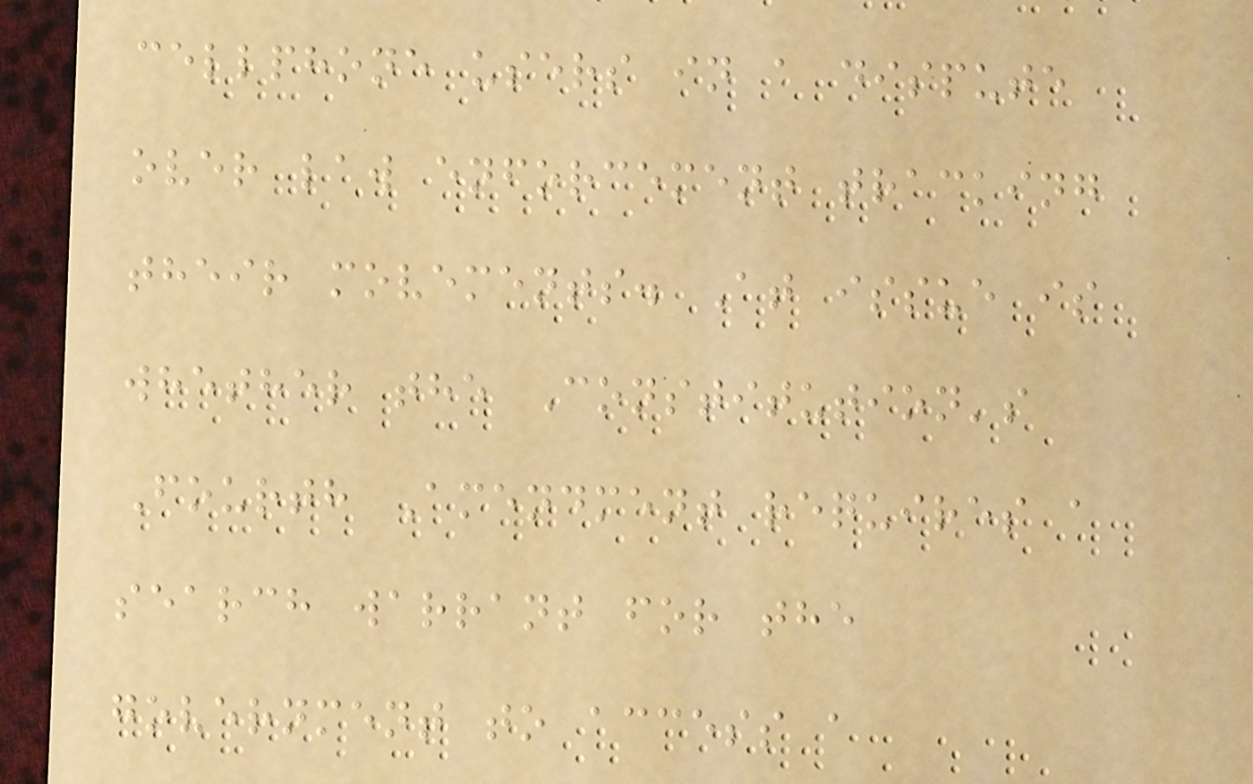cellphone users in a dispute
over law enforcement tracking
their movements. At issue is
whether the Constitution's
Fourth Amendment requires a
search warrant for the
government to access a
